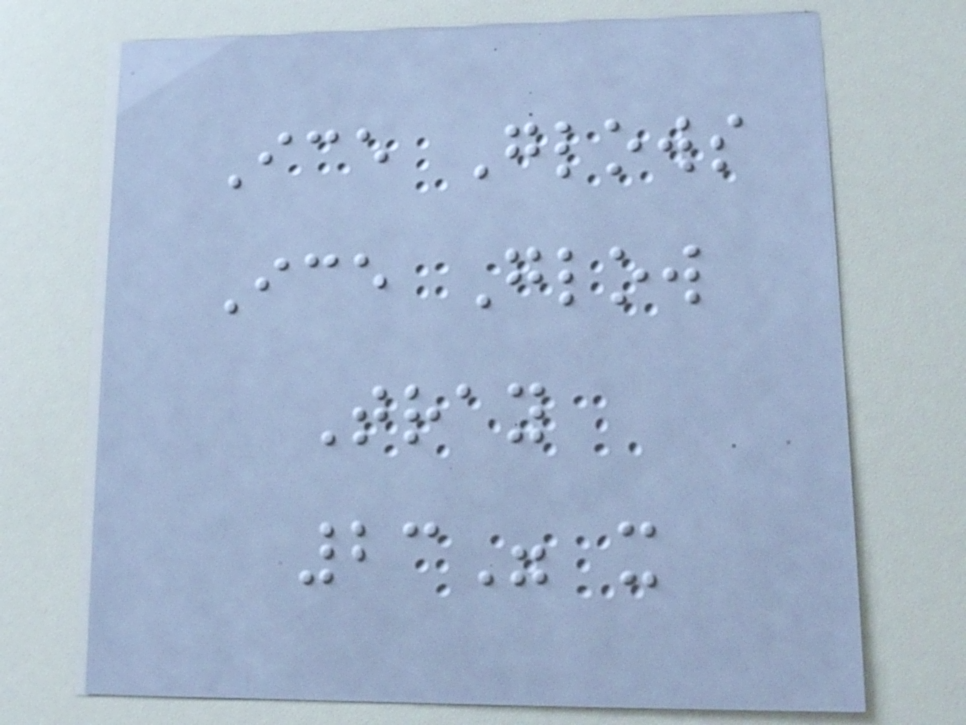Ice Glows
Ice Glow
Tray
23" x
